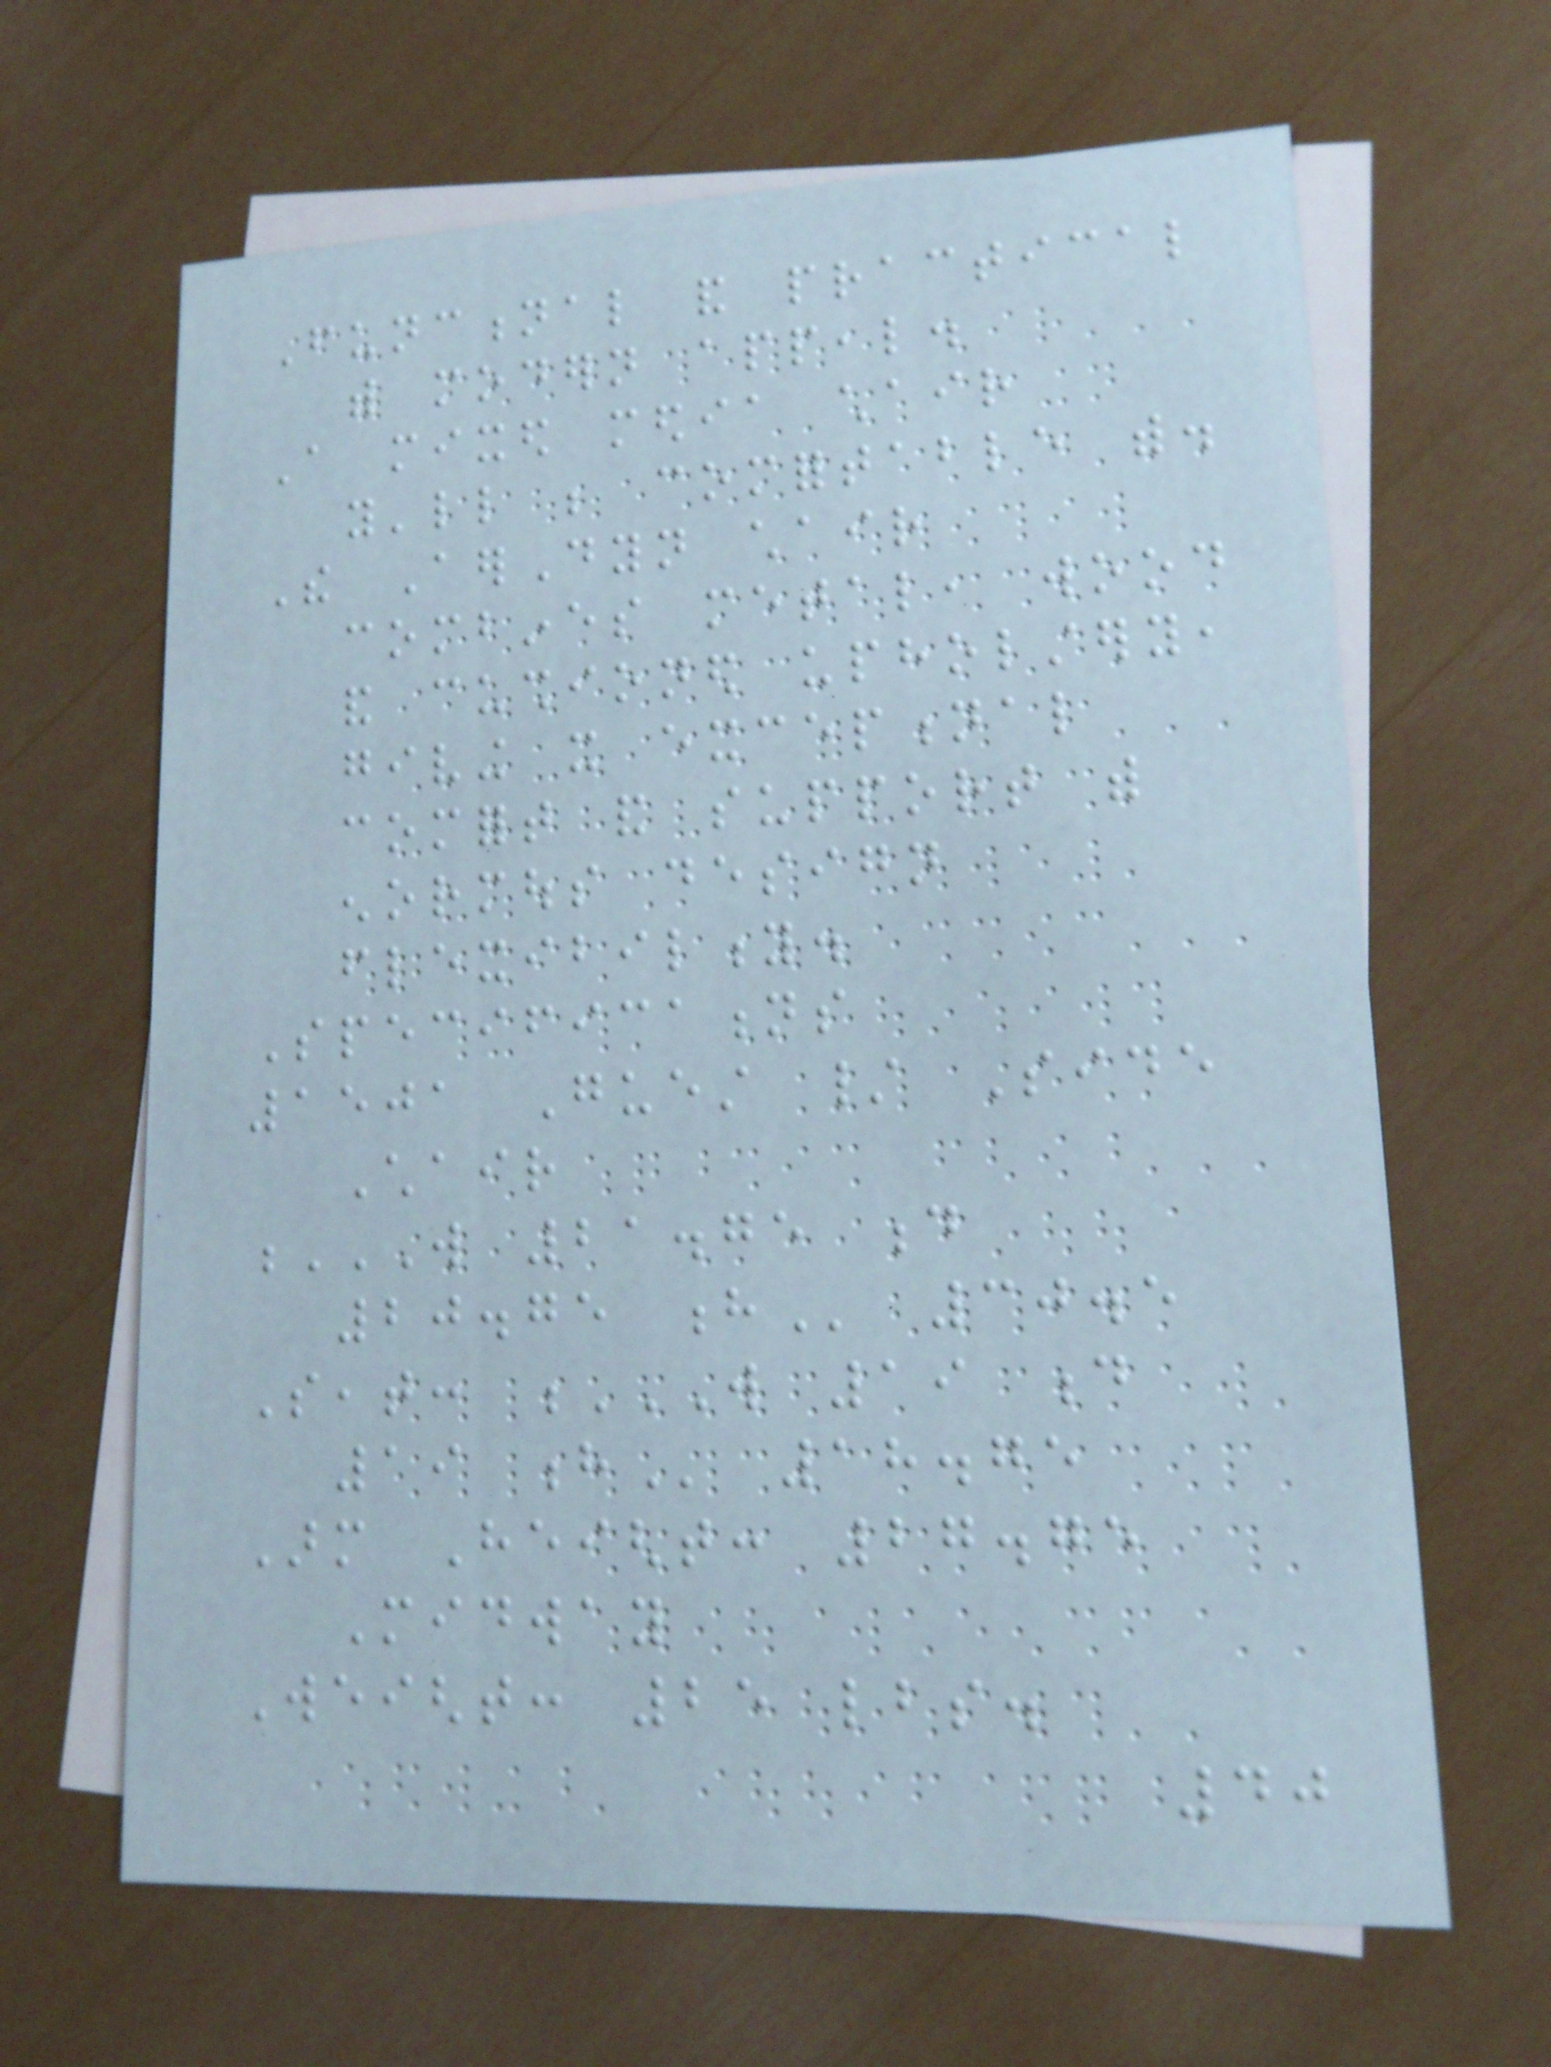Functional and practical
with modern appeal.
A mixed media chair
you'll be comfortable with.
The AerDyn chair
combines metal, wood
and cushioned upholstery,
giving it exceptional
comfort and support with
enormous design
flexibility.
Specifications
1501 Guest / Side
Chair
W 21.75 D
20.75 H 30.5
Seat: W 19 D
19 H 18.75
Arm Height: 27.75
Midway
Weight: 25 lbs.
40
